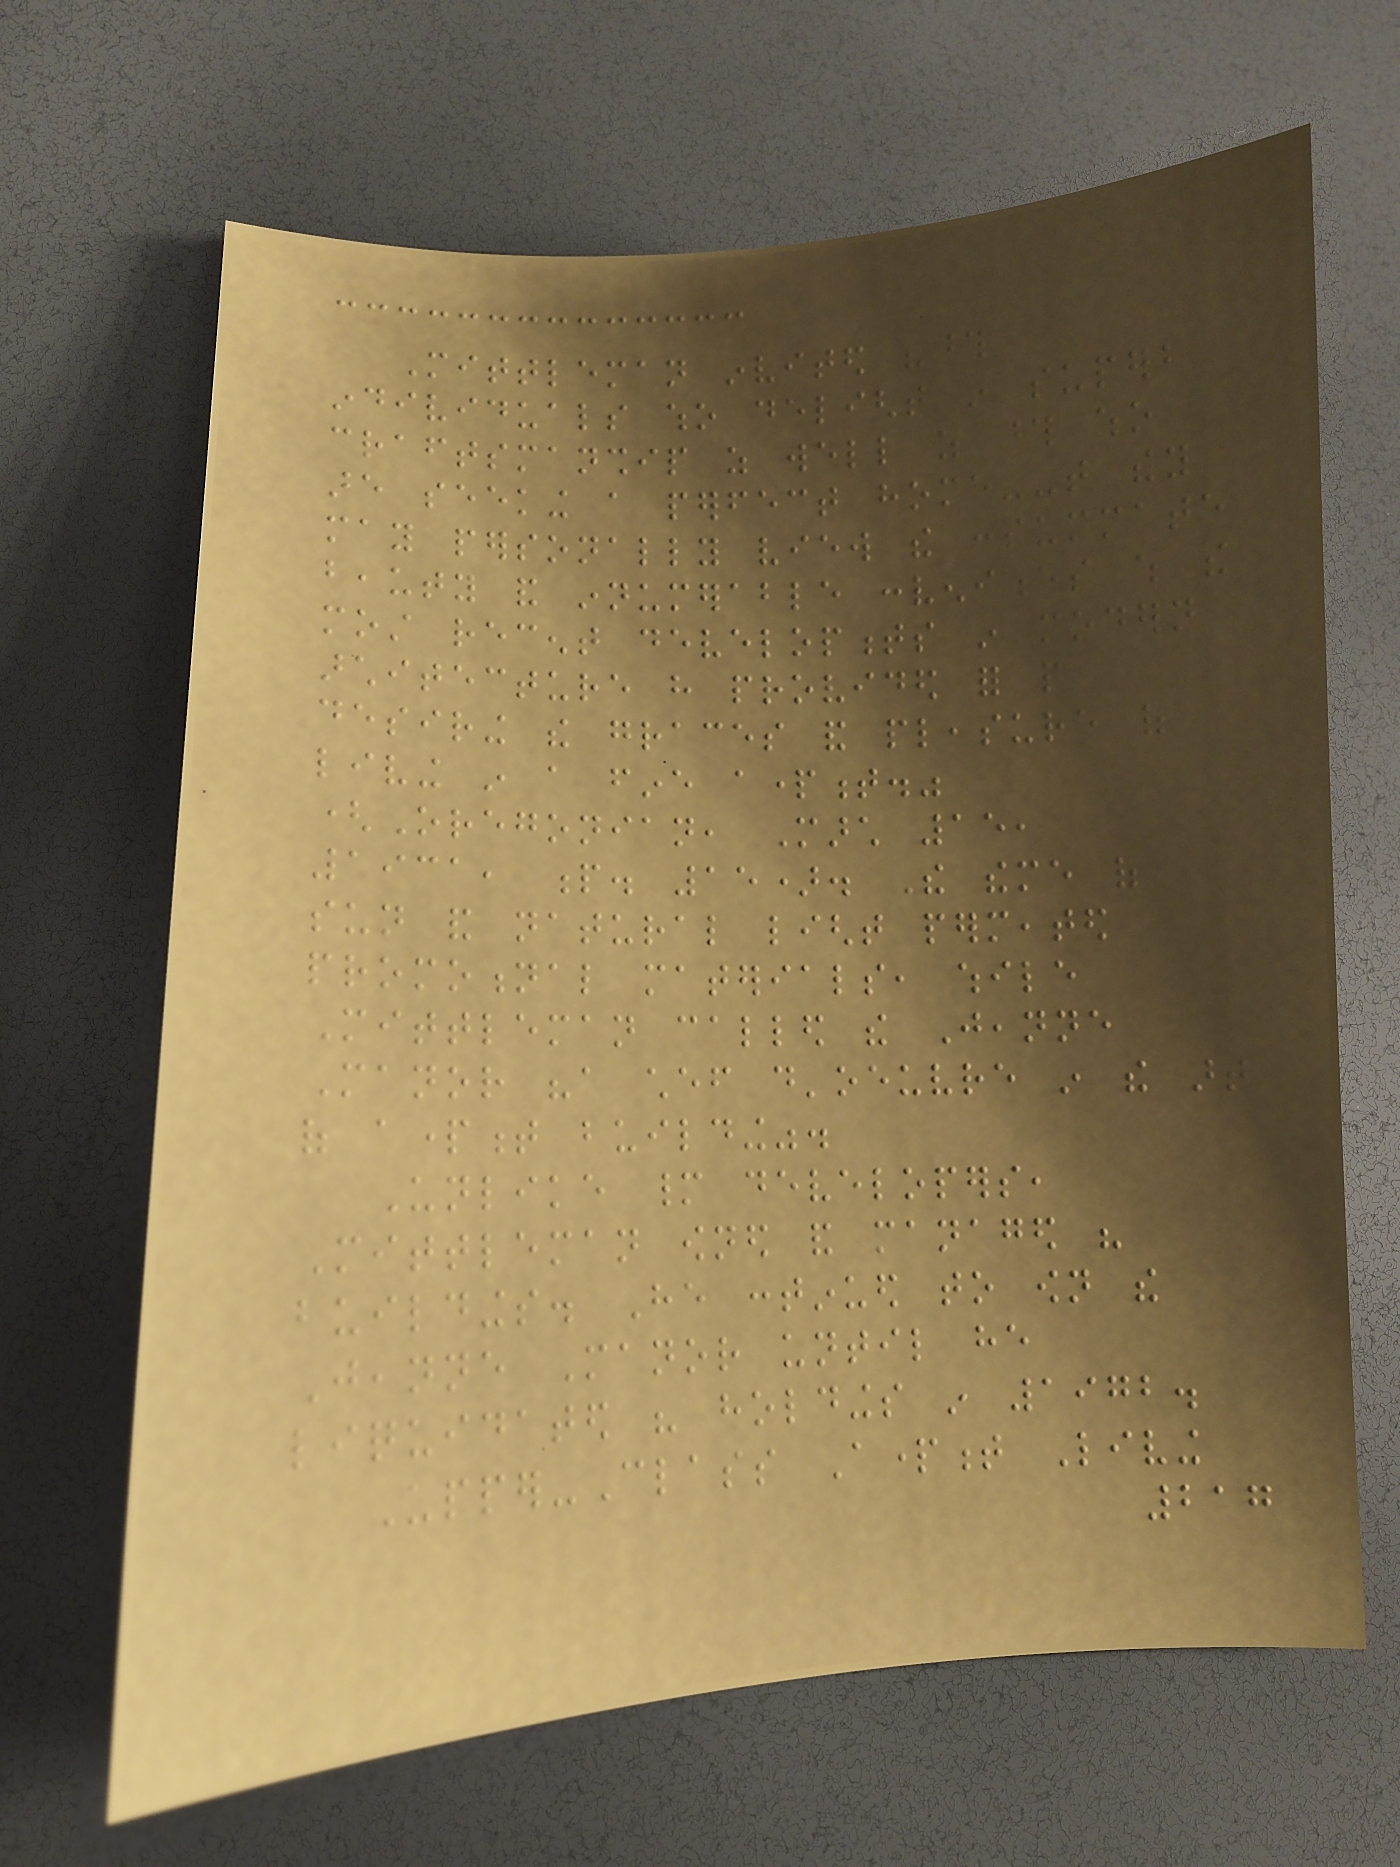Mittleman invited "those
individuals who delight in superb
craftsmanship as well as those who
are seeking a perfect home--that they
may personally view the consummate
beauty and innumerable conveniences which the
most recent developments in modern
architecture have provided for people
desiring the graces and pleasure of
living in a fine apartment."
(Oregonian, March 15,
1931, p. 15). The theme of
sun and natural light permeated
promotional materials, while
Mittleman called the Jeanne
Manor "a chef d'oeuvre in the art
of apartment building".
Unlike many developers,
Mittleman owned and managed his
buildings. He continued to own the
Jeanne Manor until he
liquidated his holdings in 1972.
Upper-Class Apartment Living
217
